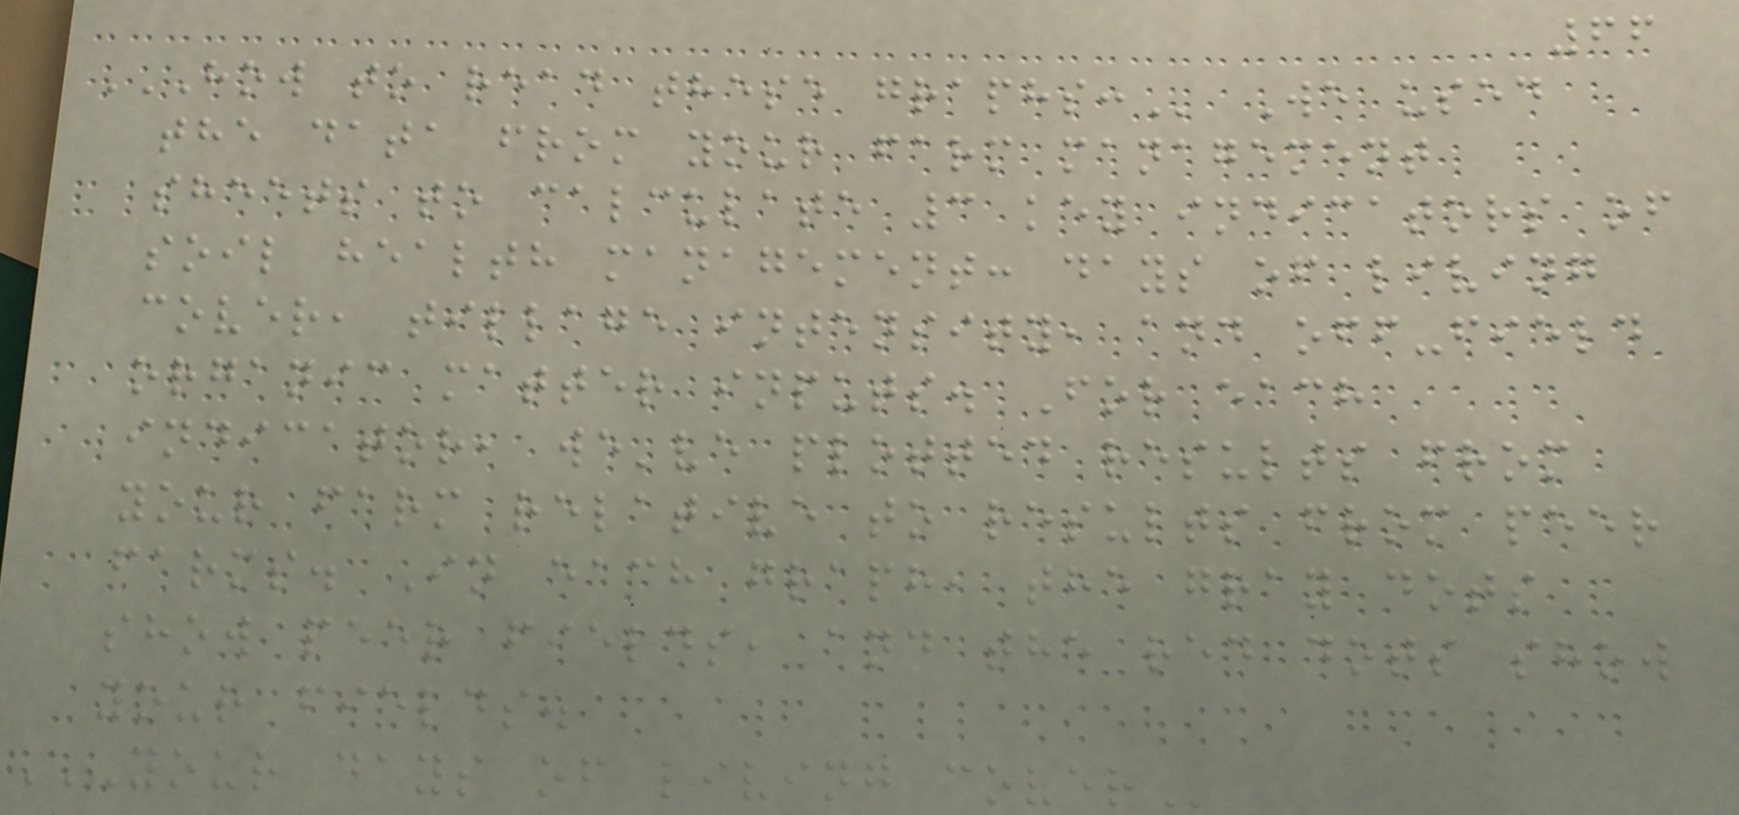66
HOW TO READ THESE GRAPHS: We used
the data from your farm management
sheets to calculate 3 key indicators of
soil health management: days of living
cover, tillage intensity, and off-field
organic matter inputs. For each
indicator, we've plotted results from
your farm relative to results from peer
farms. In each graph, the gray dots
show peer fields, and the red dots show
your fields.
YOUR DAYS OF LIVING COVER
